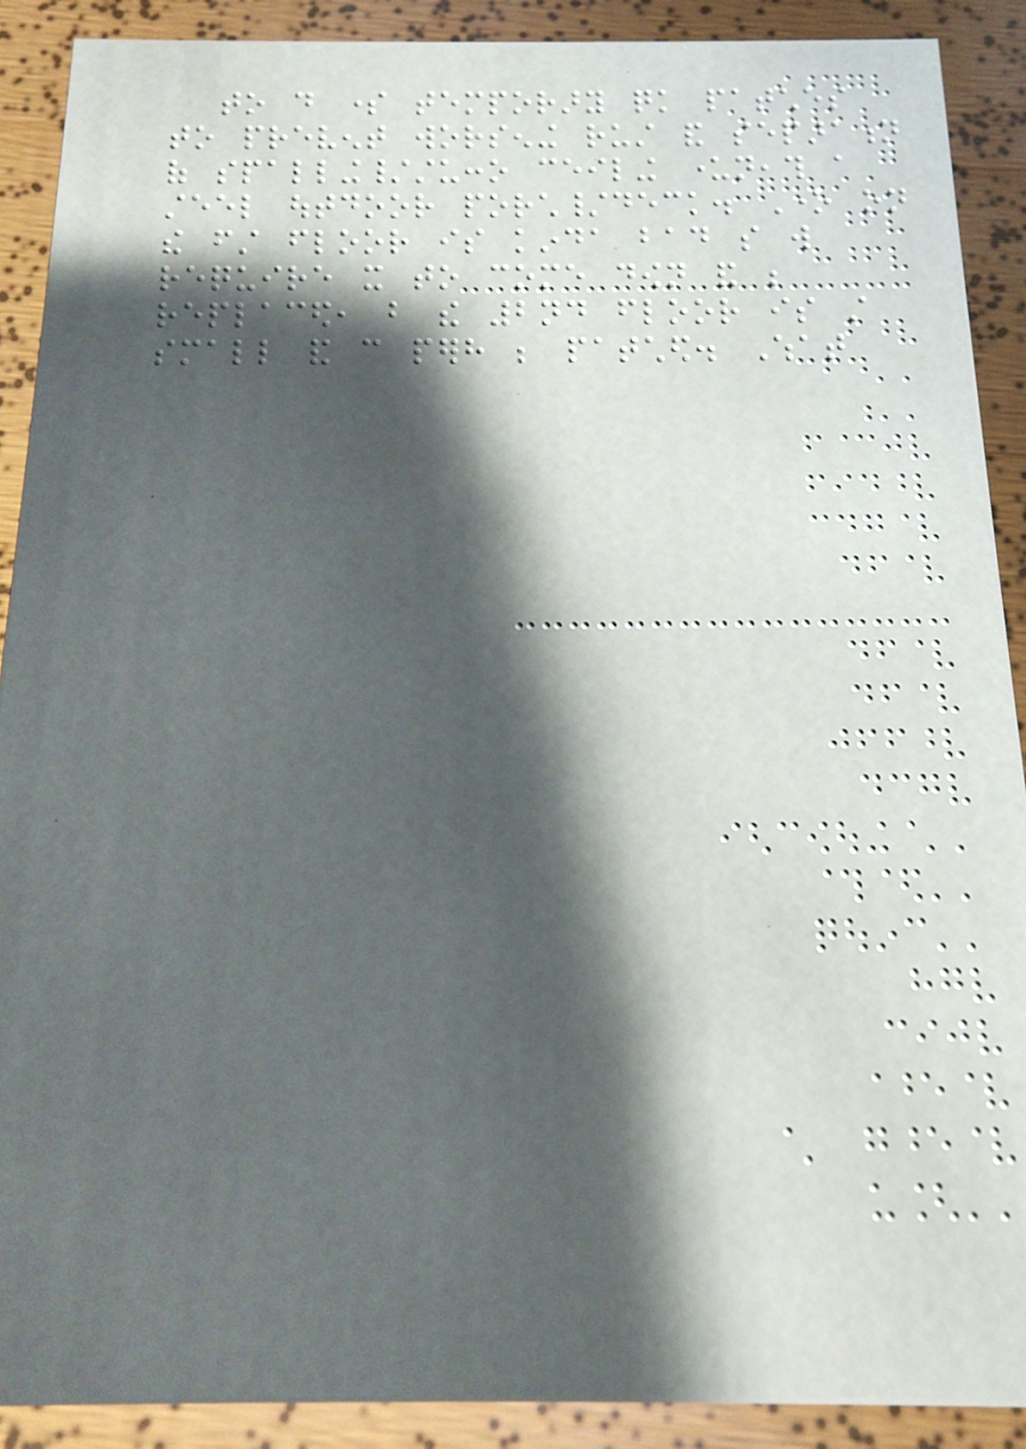to do some temporary quick patches
to prevent worsening rust and separation
of spalling/stucco ceiling underneath a
steel outdoor porch/deck. One on
the first floor is kinda bad so will
require it to come down and be
replaced, but the 2nd floor is still
small and can perhaps be patched. What
